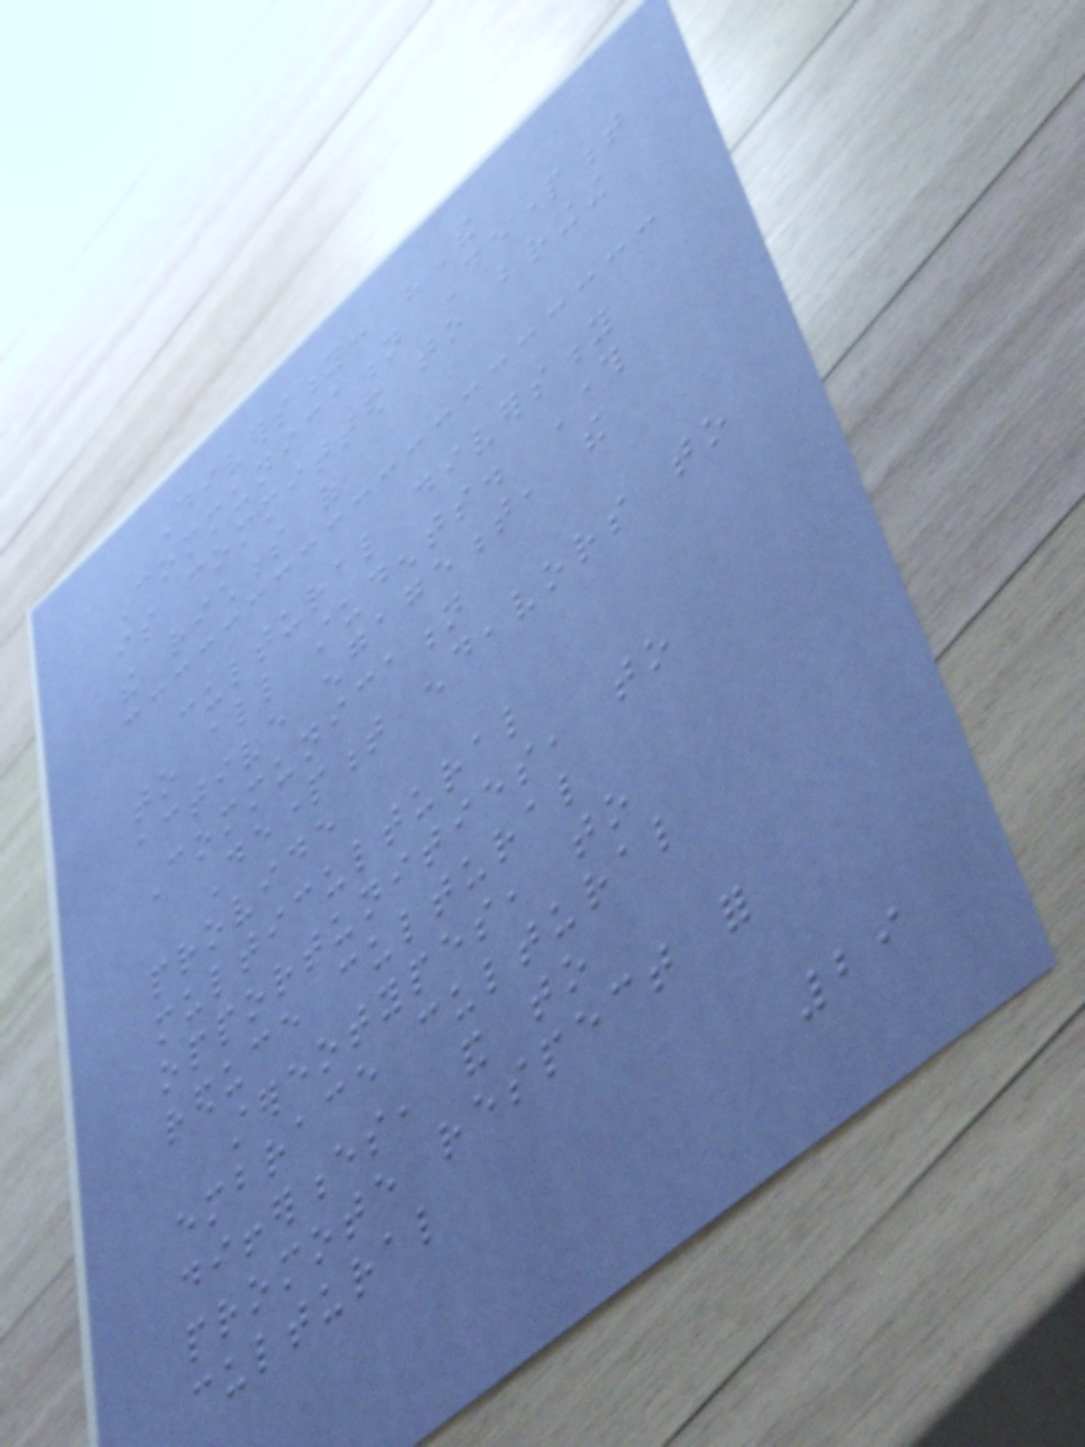Diversity: "The
Communication Department
is committed to bringing
the richness of
cultural diversity
to all students. Through
active engagement, the
Communication
Department endeavors to
provide
multicultural
opportunities, to
reduce cultural
stereotypes, to
embrace cultural
differences, and to
promote respect for
cultural
29
